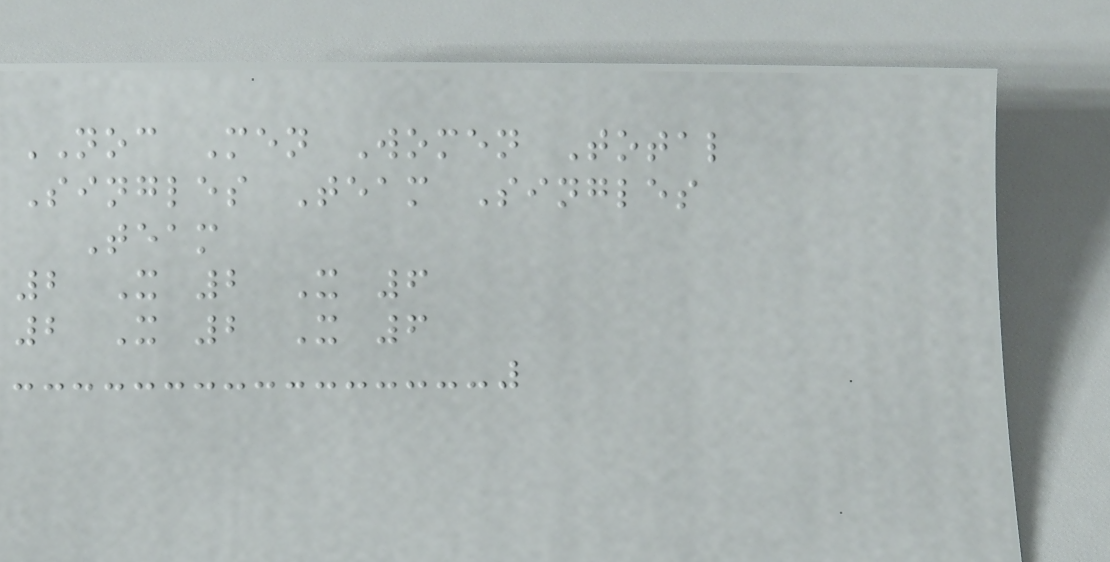NOC Men Women Total
Singles Team Singles
Team
2 X 2 X 6
2 X 2 X 6
